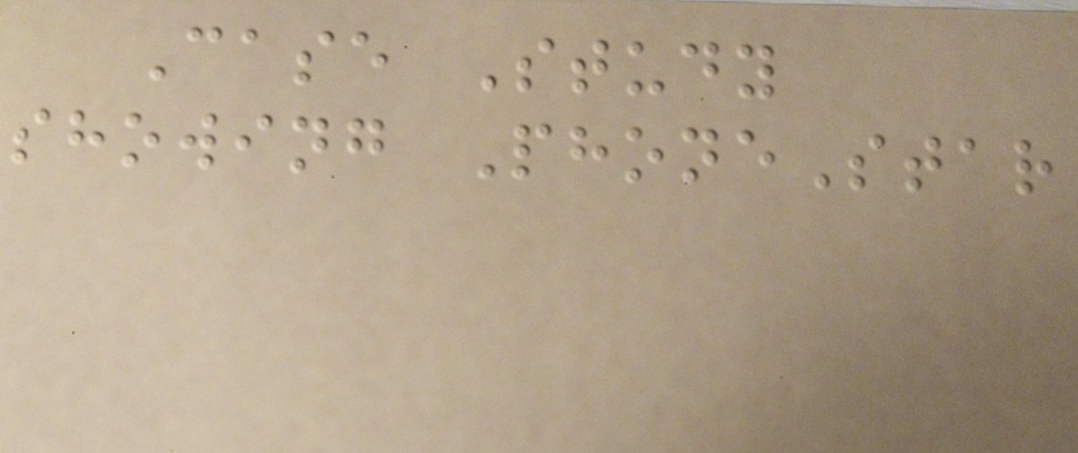Case Study
showing PhoneStar
